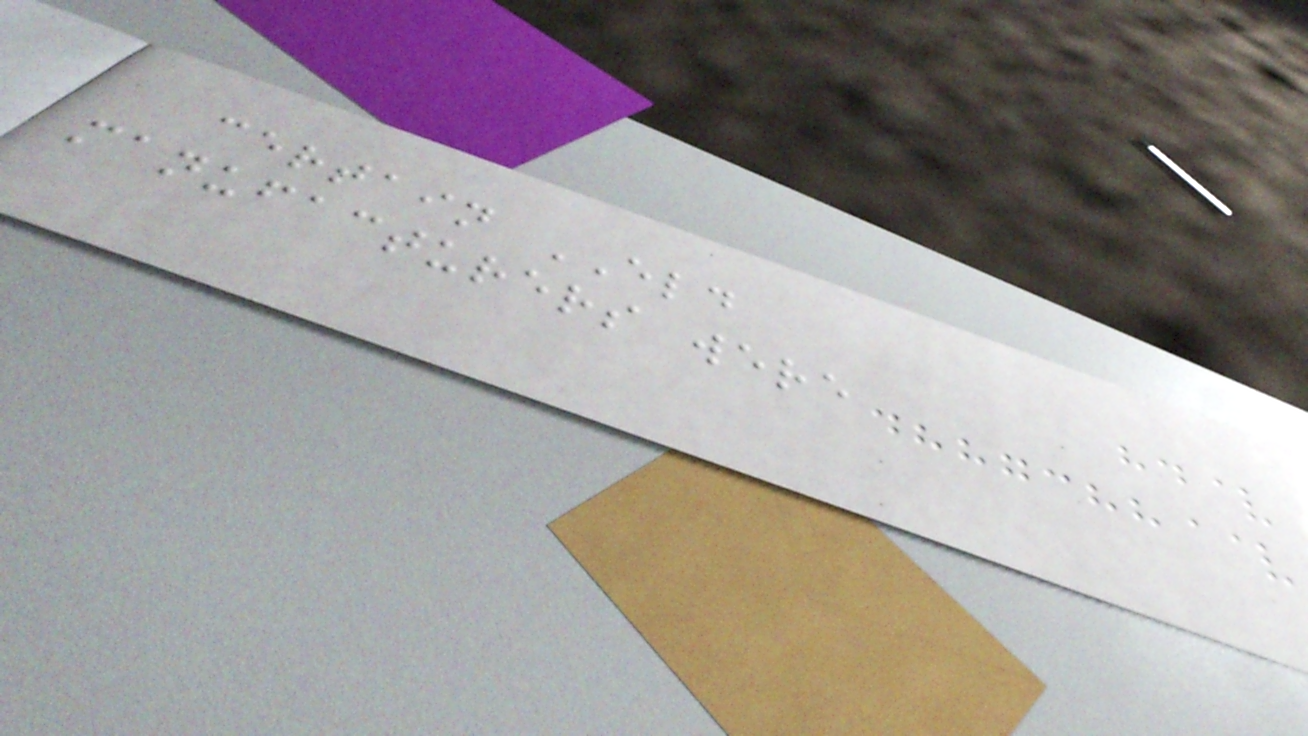certain ELD
manufacturers were
